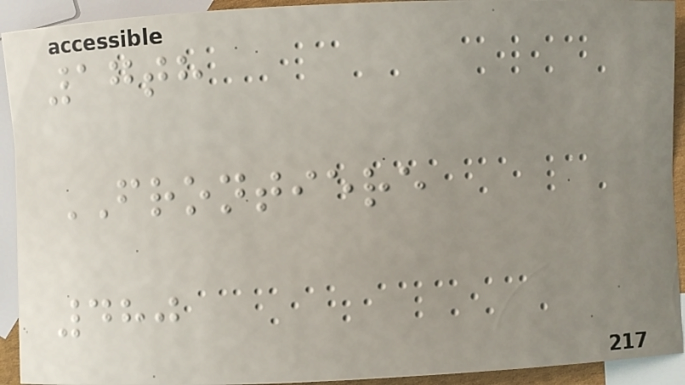17th
FRONTIERE
480
